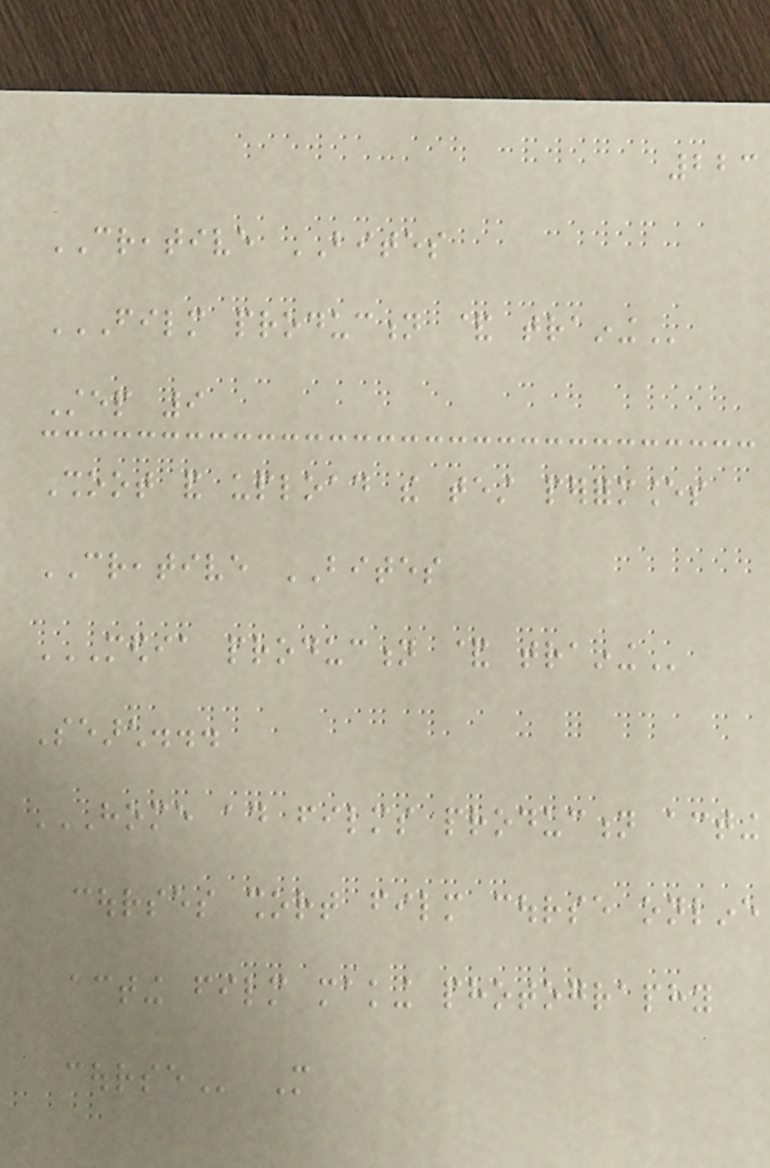223
CREATIVE BITES
FILM PRODUCTION & TRAINING
Step 9
Shoot and upload the test performances
CREATIVE BITES
MEDIA PRODUCTION & TRAINING
Search...
HOME AD FILMS PRODUCTION ACTING
COURSES SHORT FILM COURSE ONLINE
ACTING FILM MAKING PHOTOGRAPHY
COURSE More
